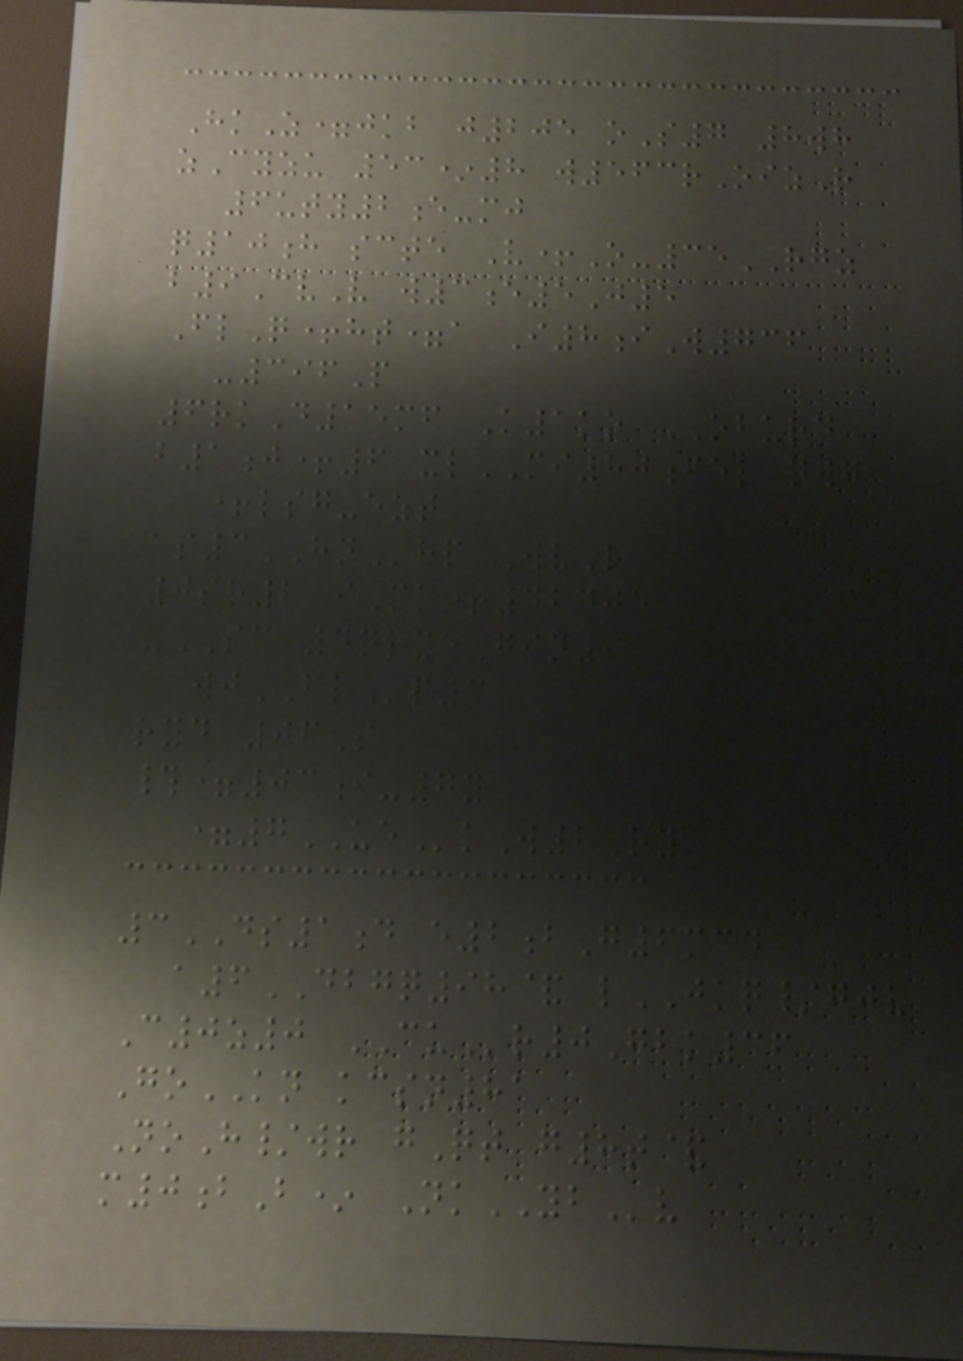HkZ=jkb j205 oS7 8wh
zCyzu 53*8 w563rOizR
6uty2e-mj
q10h scte V+O-35RGZ
b9CvV w3e5J5
FlQ+ht=a I8iW736
-396P
6rkD15mf K1ko OBURD
b1j+6 xlMI80fel qwg
+lsg-ezt
as3HNhp WvR
0sr2 iMk+42405
-SC 4qlxeGin9
wjBLp3
ryd 06S
#=03i-7y
=7UEkW2Ry
3DS1d e2bG6mcd
a6DBGQ98& lJKQ/gjv
C0z0 CUr0Gbk36
GoKN kcsn81
NoH/wr gQt g8t&
m0bB* NkYBv
